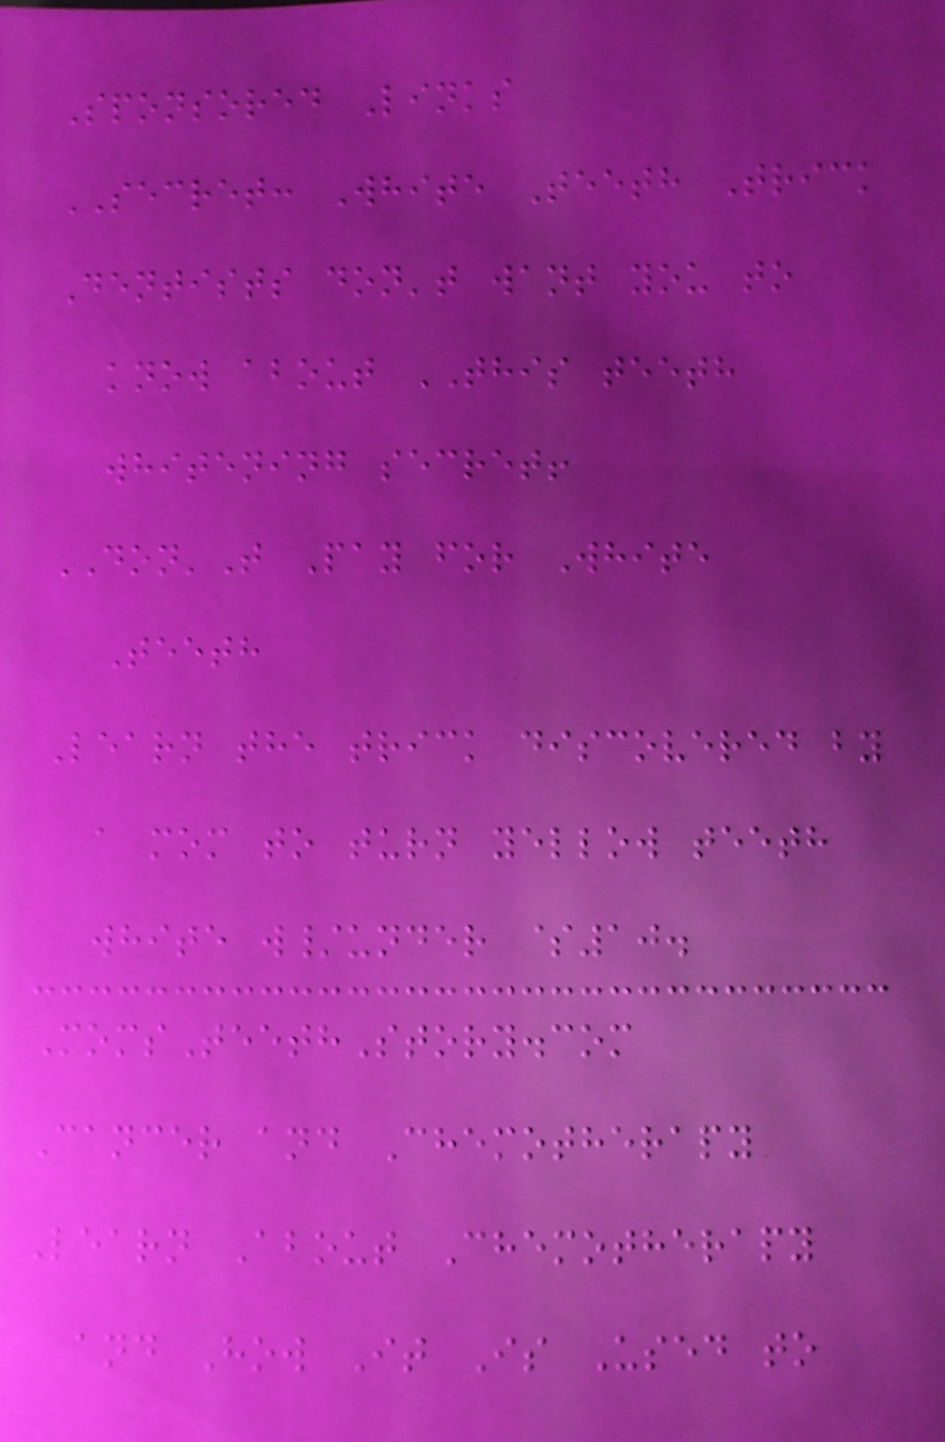Sponsored Links
SECRET: White Teeth Trick
Dentists don't want you to
know about THIS teeth
whitening secret!
DON'T Pay for White
Teeth
Learn the trick discovered by
a mom to turn yellow teeth
white w/under $10.
MomsTeethStory.com
Cancer and Chemotherapy
Learn About Chemotherapy
and How It Is Used to
